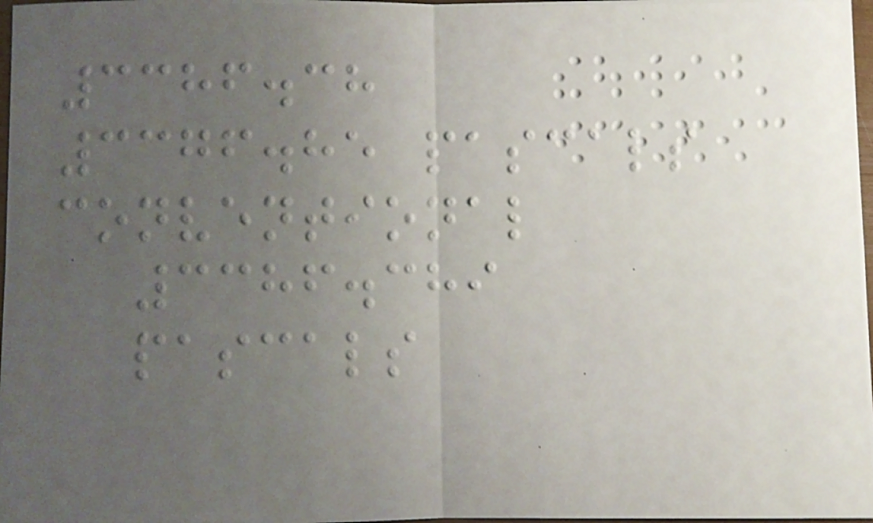3386.38
3376.85 pascals
conventional
3386.389
pascals
